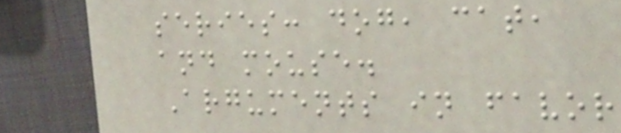series: dog, cat,
and mouse.
Arguments in favor
